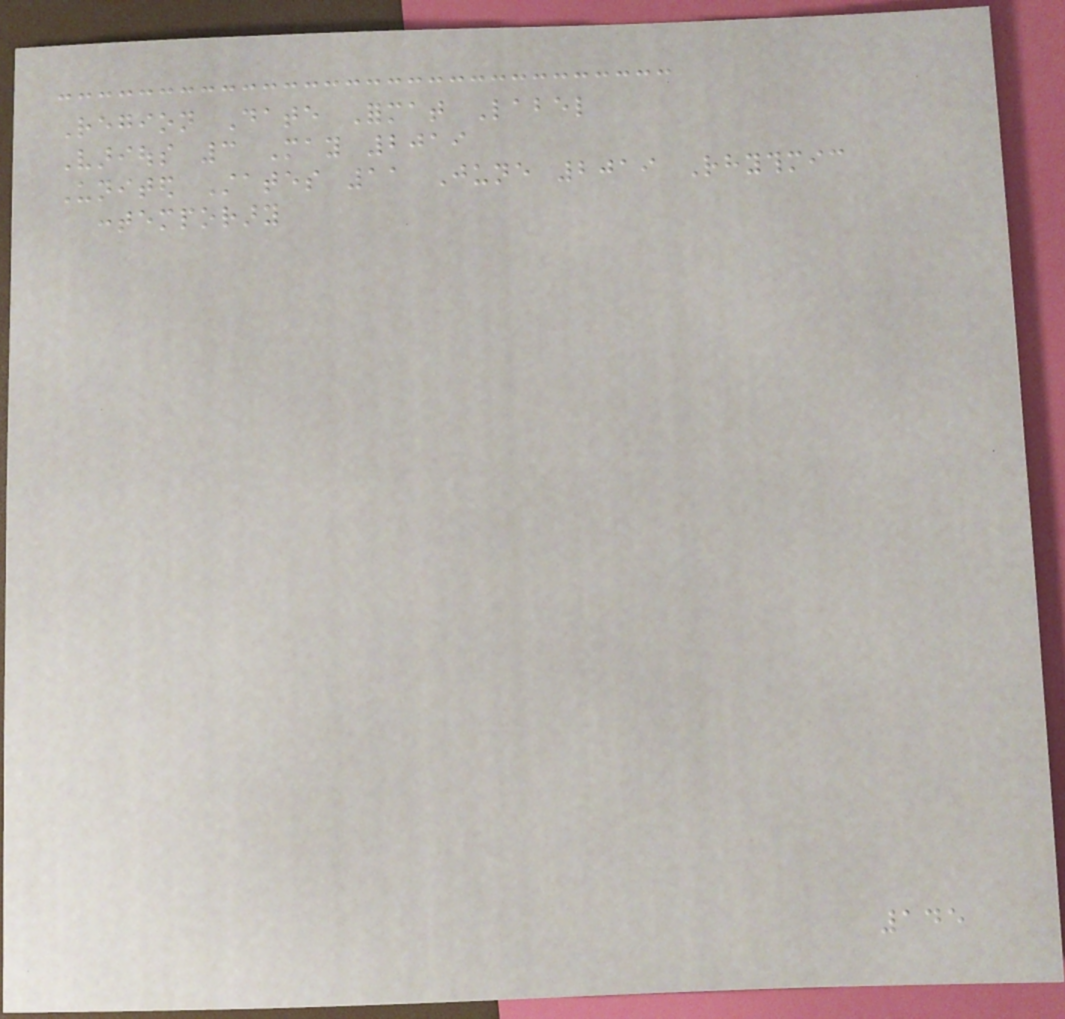Region Date Format Label
Various 3 May 2019
United States 11 June 2019 Rhythmic
contemporary
145
